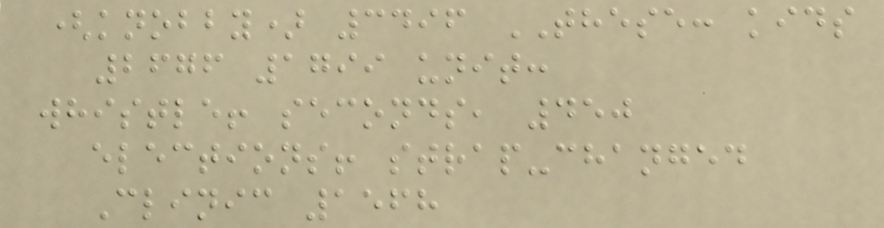(knobby) 3496 THESE: kids
2676 1799 unit:
whistle! seconds, 450
elections! strap-changed
Clinic 1568
